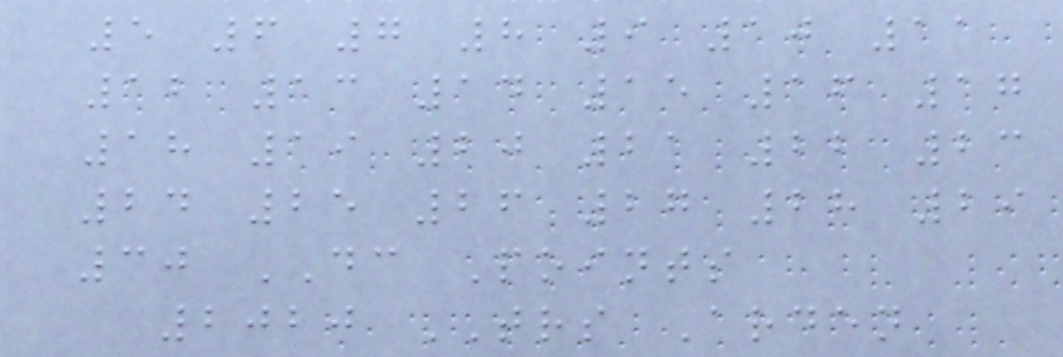5 6 7 8 9 10 11
12 13 14 15 16 17
18 19 20 21 22 23
24 25 26 27 28 29
30 DC Points
2020 TRS Arden
